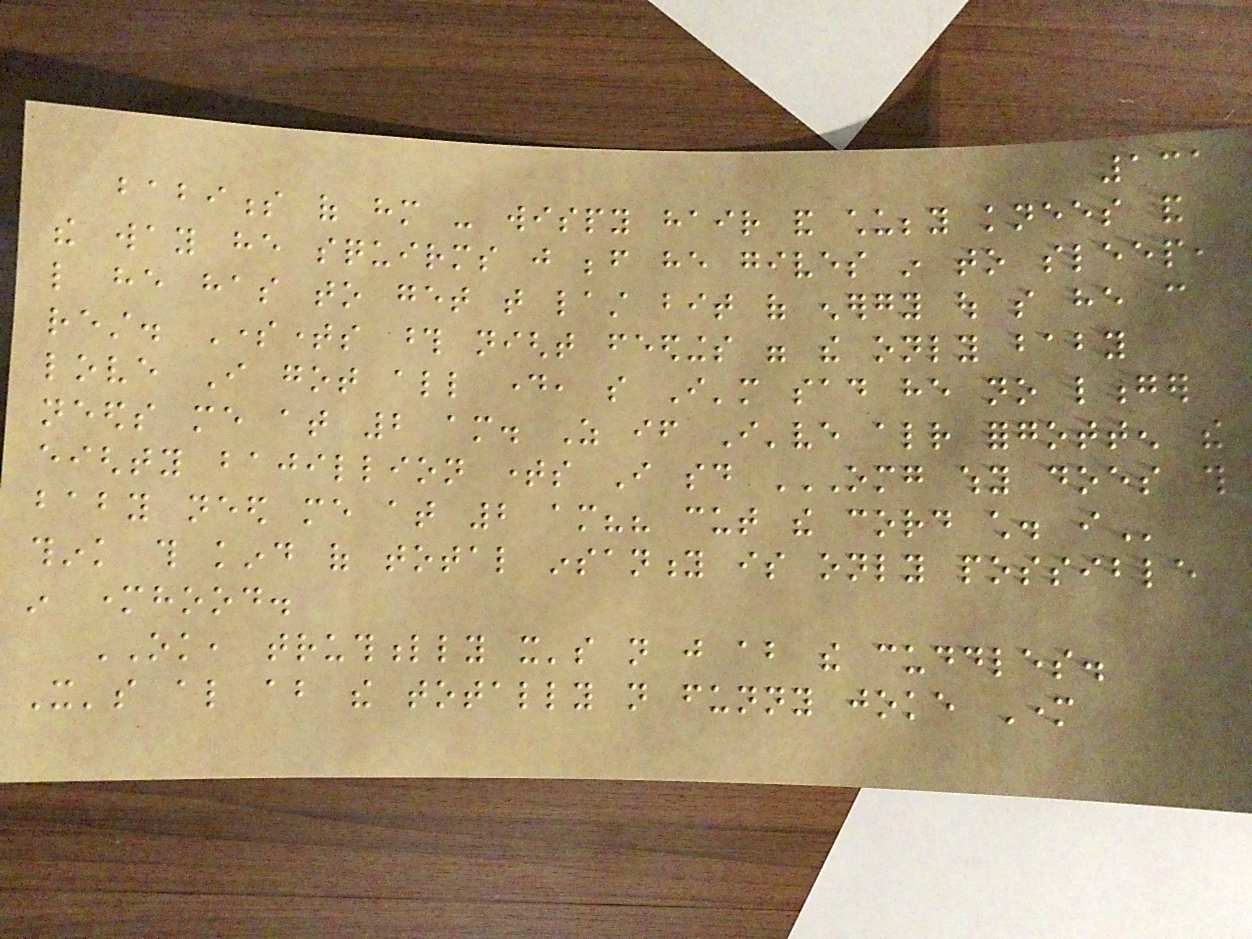131
babiness of him - wispy hair and chubby knees and
the way he squirms just before he gives in to sleep,
like he has to get that last bit of energy out so he can
rest. Sometimes those night feedings were the only baby
love I got all day, so I'm sad he no longer
needs me at 2 am. As if I've already forgotten the
eighty bajillion times I said OMG WHY DOES THIS
BABY NEED ME AT 2 AM?? CUT THE CORD CHILD. I
think this kind of total insanity is only possible
in motherhood.
OK, truthfully it's not just about the cuddles.
It's also about the totally not funny joke Mother
